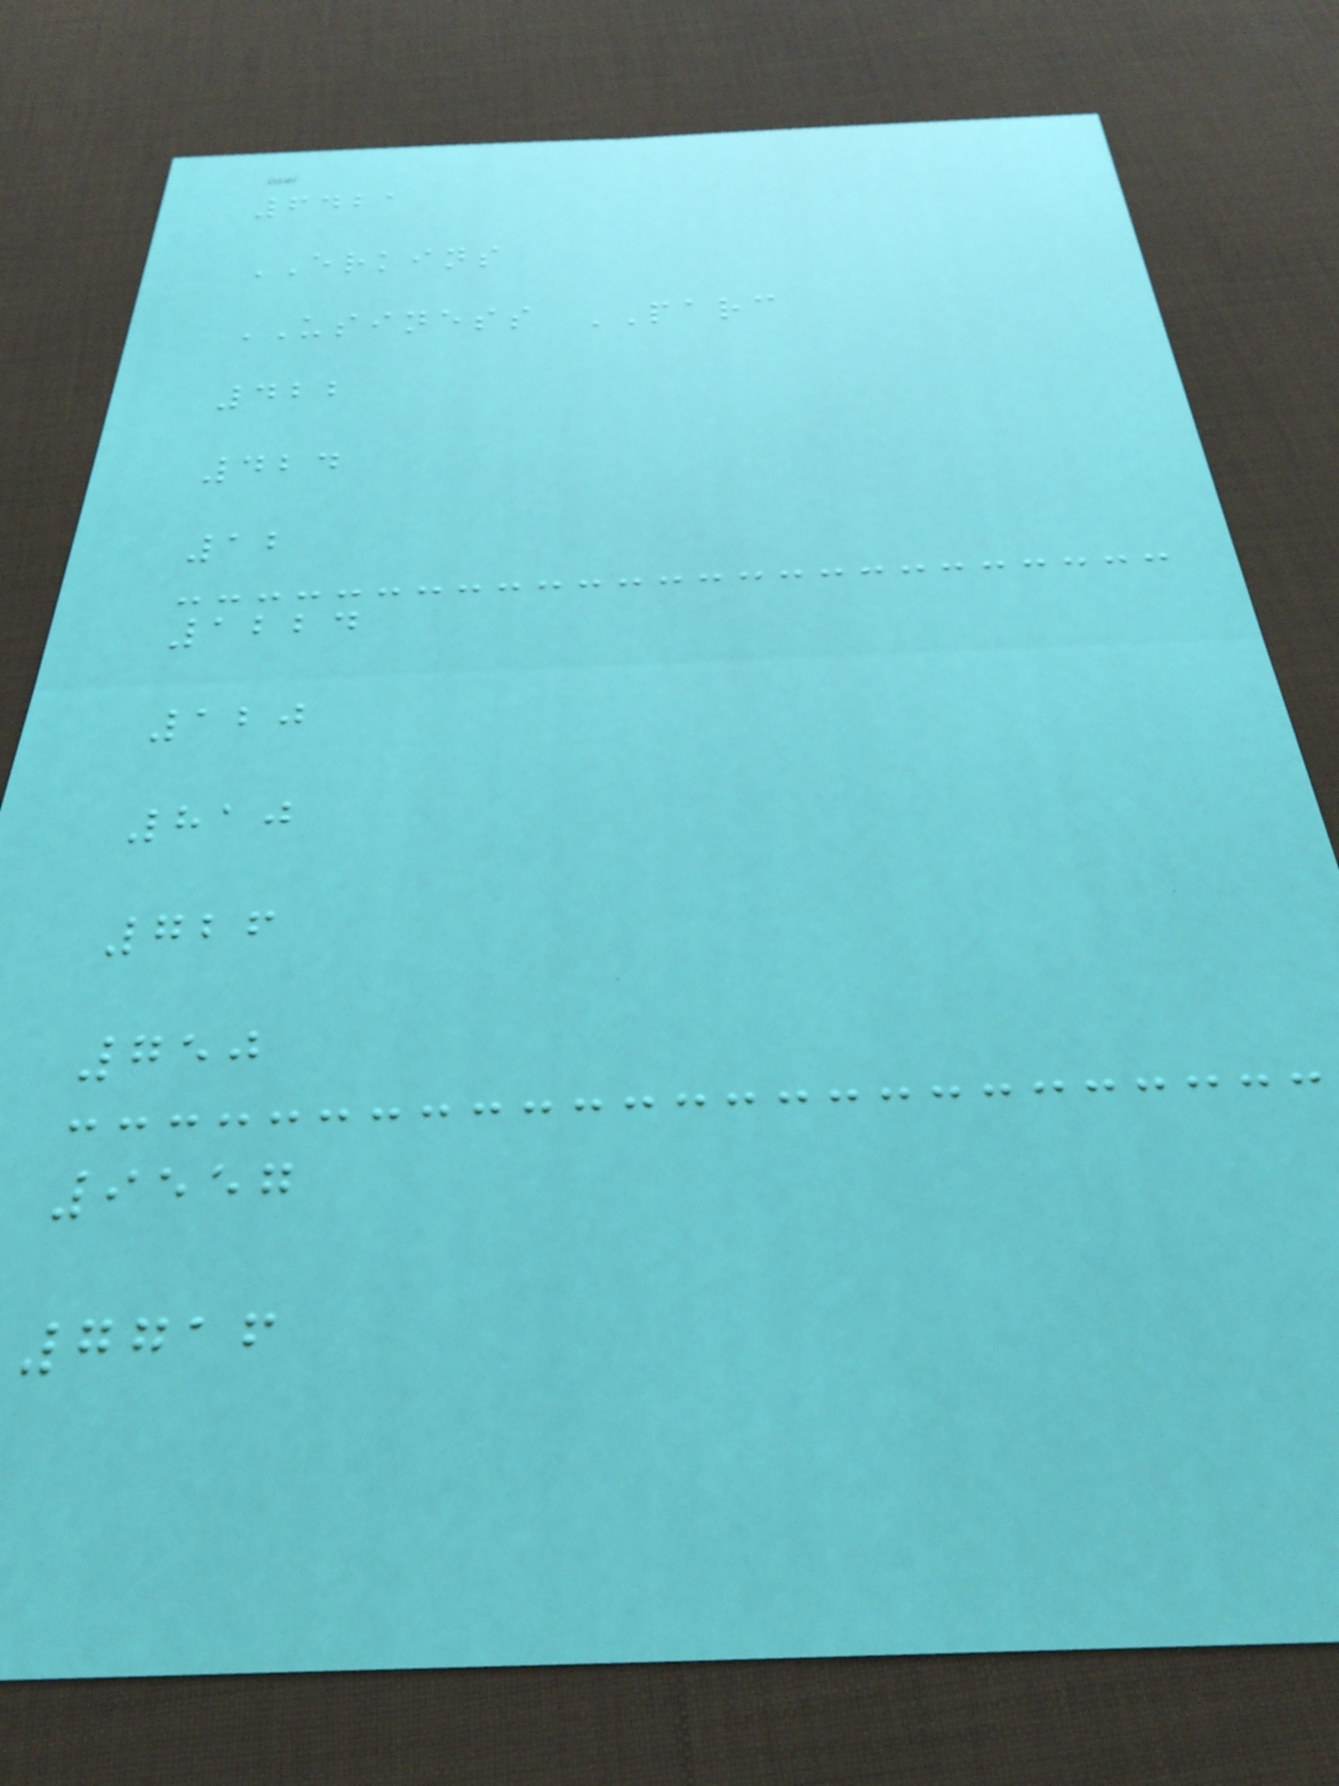6421
ERKINS
USINESS PARC
422
424
12
1224
120
810
726
750
9557
7716
